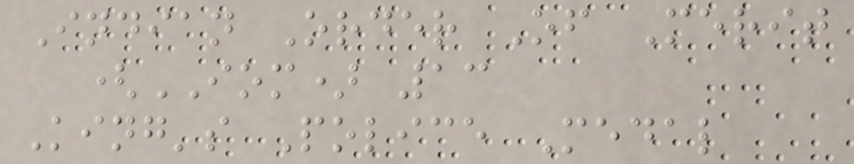Indian Order Of Merit
(IOM) 13
King's Police Medal
